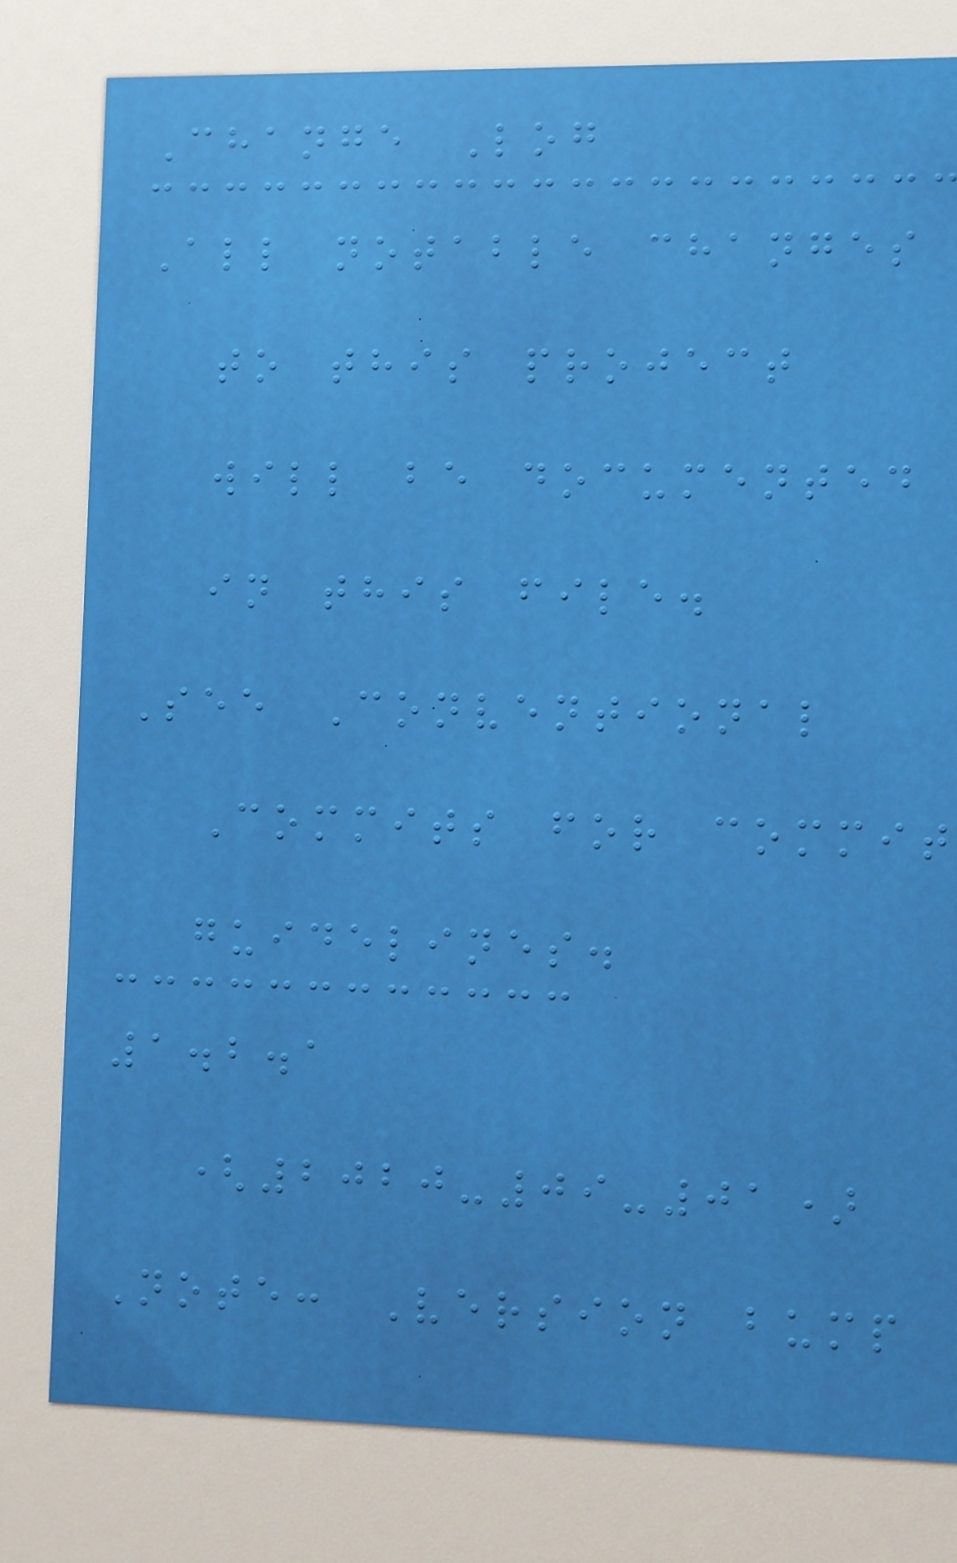Change Log
All notable changes
to this project
will be documented
in this file.
See Conventional
Commits for commit
guidelines.
1.2.1
(2020-09-01)
Note: Version bump
